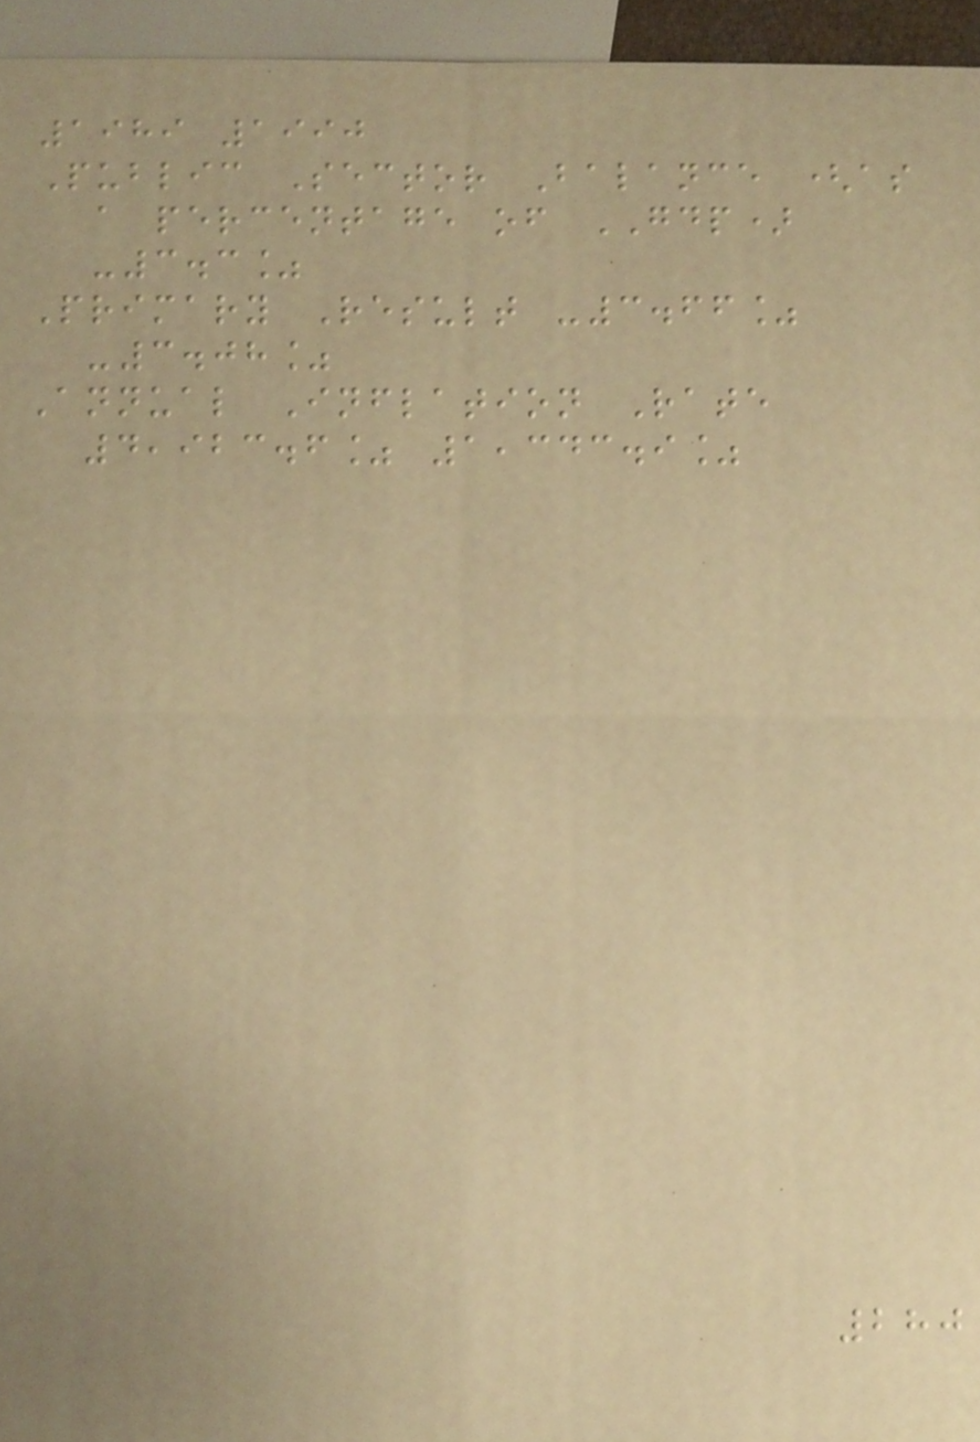1989 1990
Public Sector Balance (as
a percentage of GDP)
-3.3%
Primary Result -3.66%
-3.08%
Annual Inflation Rate
4,923.6% 1,343.9%
280
